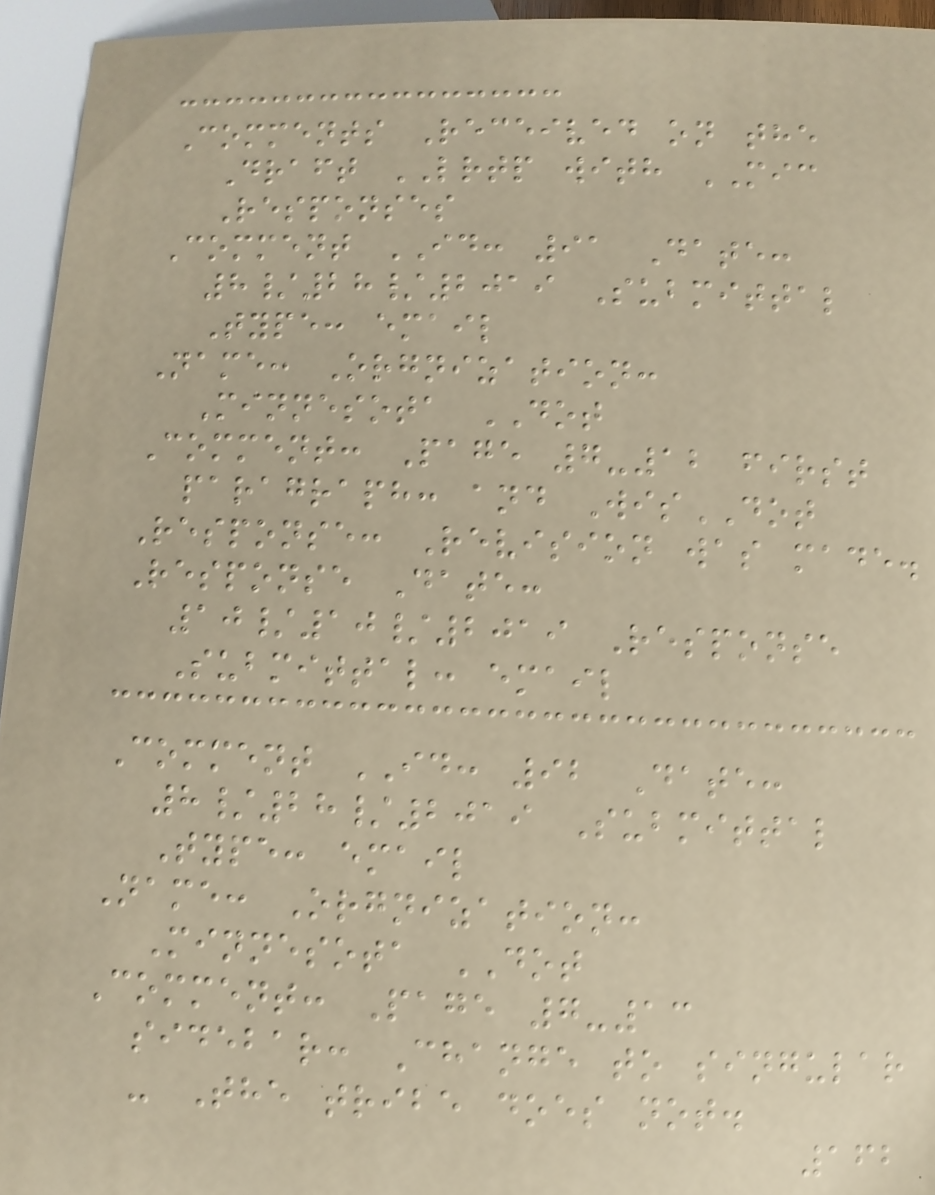Comments Received on the
Draft LRTP with MIC
Responses
Comment ID: 91 Date:
8/28/2019 Submittal
Type: email
Name: Orgnization:
Minnesota DOT
Comment: Page 7-12 first
paragraph: and WisDOT
Response: Revision was made.
Response Date:
10/10/2019 Response
Submittal: email
Comment ID: 92 Date:
8/28/2019 Submittal
Type: email
Name: Orgnization:
Minnesota DOT
Comment: Page 7-13
sidebar: Change to singular
- The tribe does not.
162
